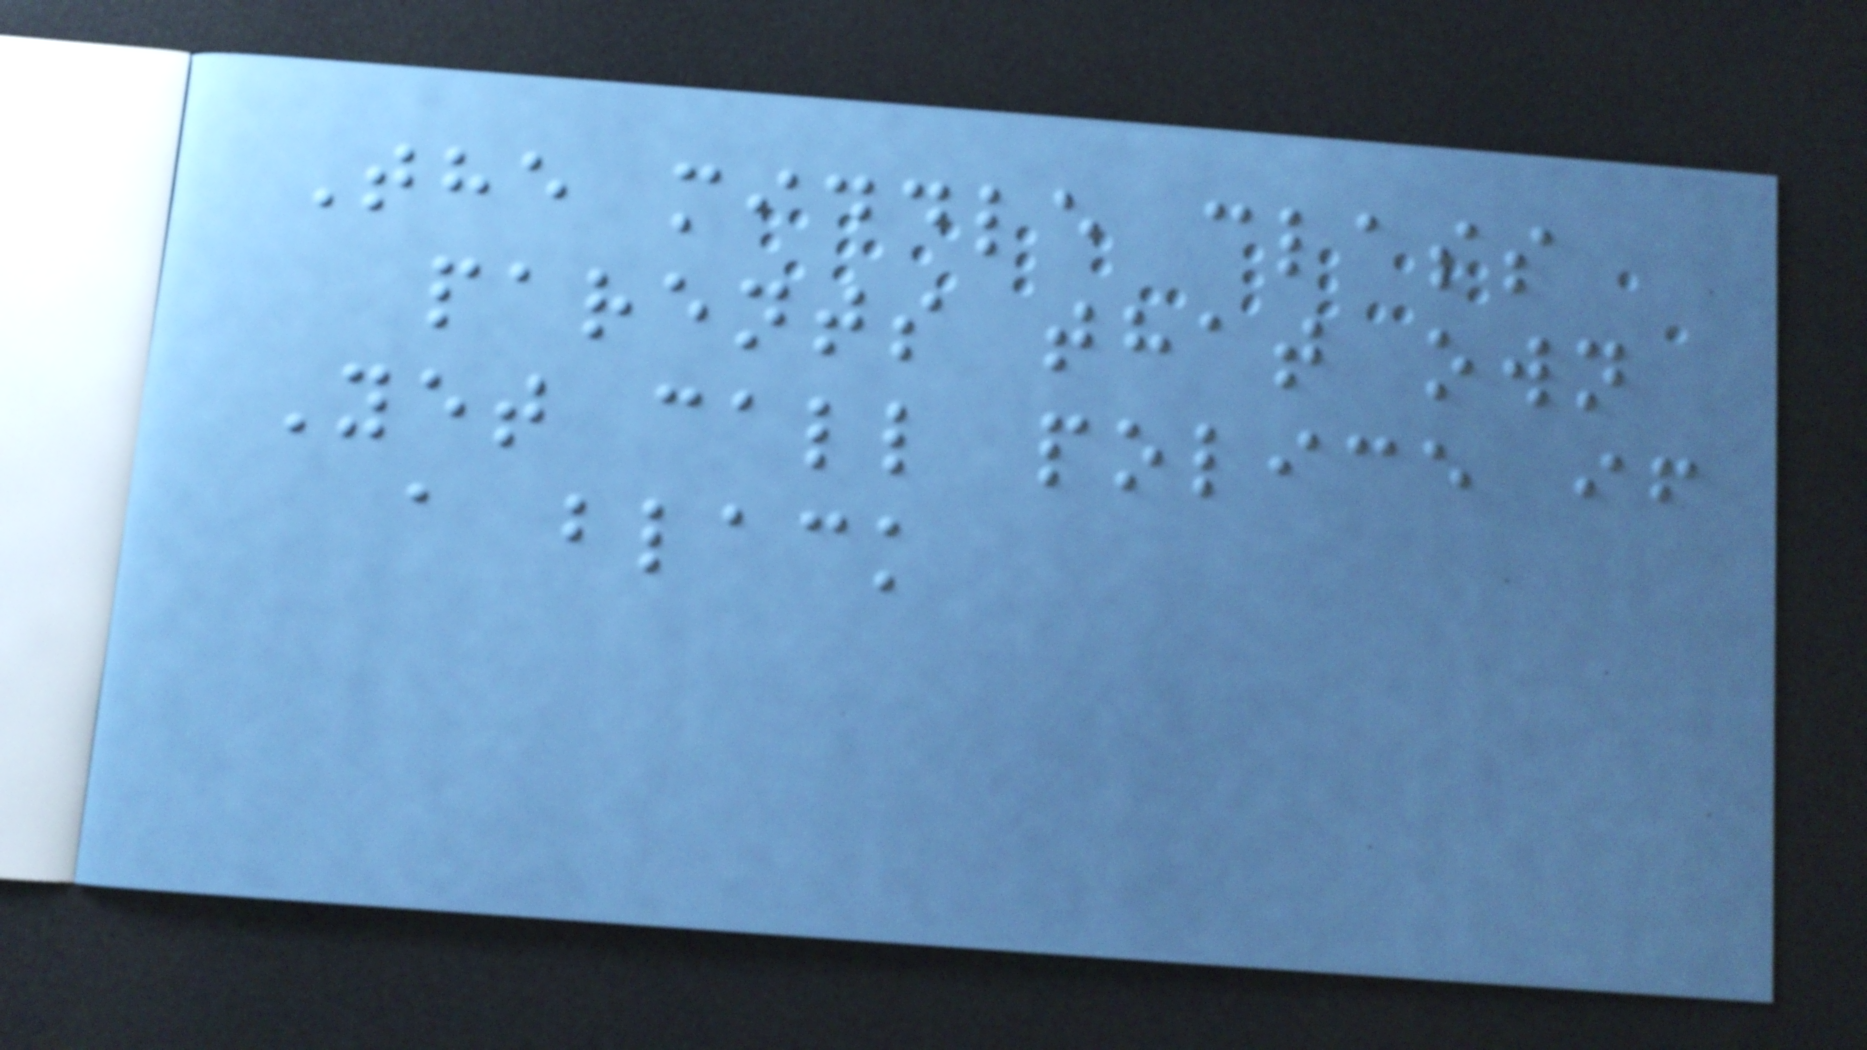The middle class
parents that own
Yet call police if
a black
